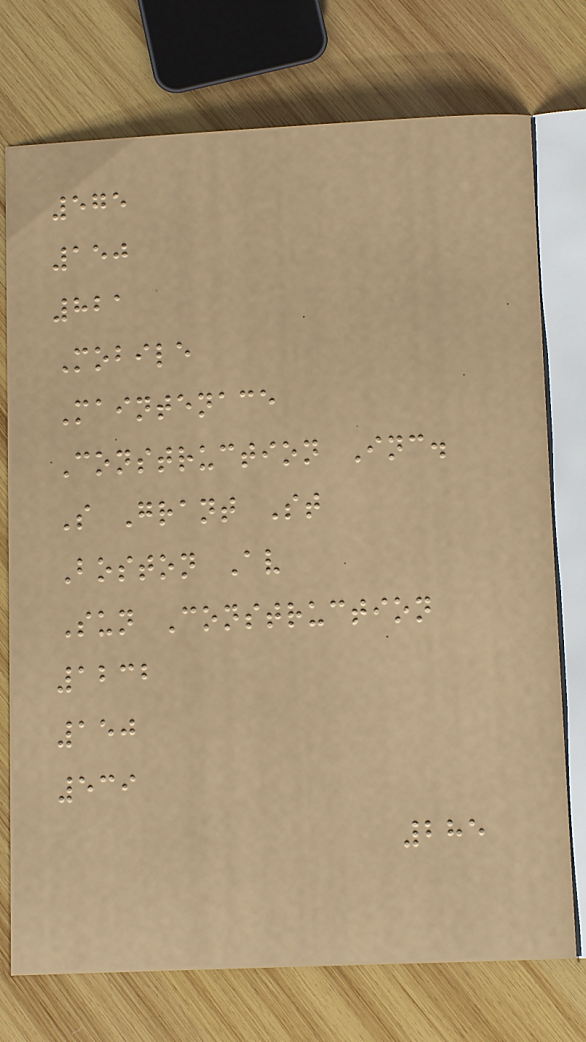575
150
821
Mobile
Maintenace
Construction Inc.
S Grant St
Boston Av
Sun Construction
1232
150
539
285
